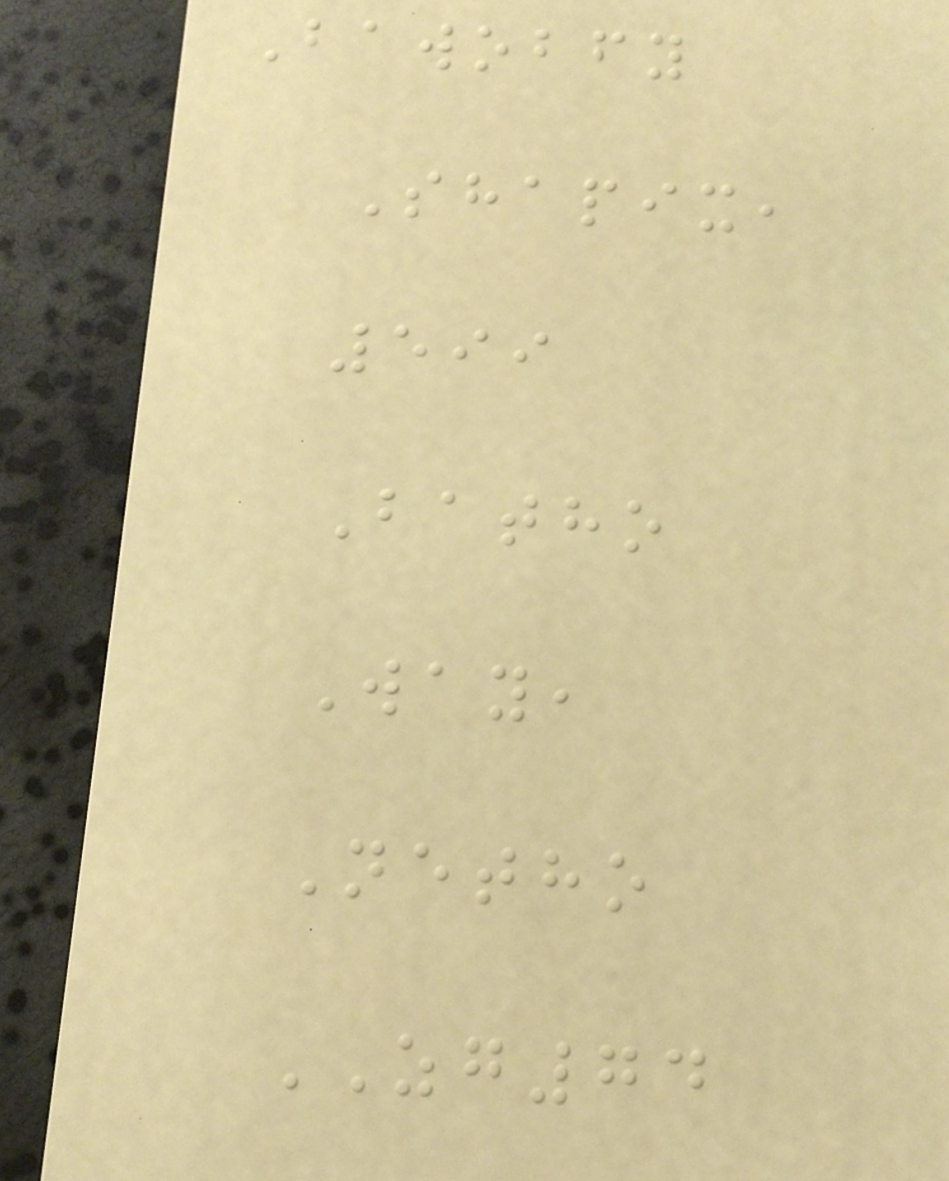Bawobfy
Shapix,
599
Batho
Way,
Netho
ZG74
